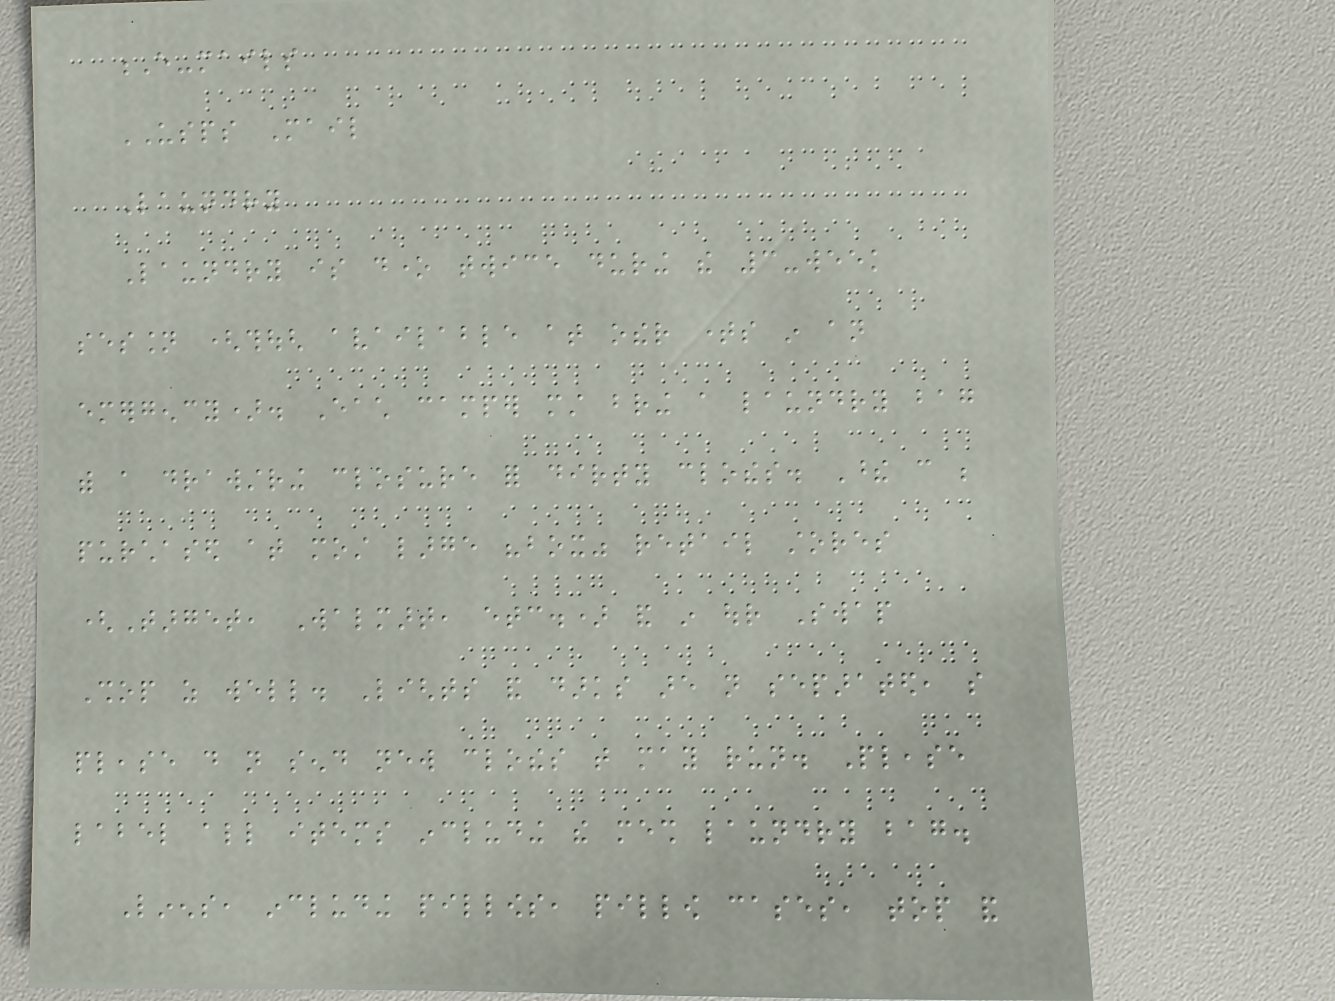E-mails
USPS Mail
Laundry
Laundry is done twice during the 3-week
session (though available at other times in an
emergency). Each camper must bring a laundry bag
with a drawstring closure for dirty clothes. These can be
purchased at most large "box" retail stores
(Target, Walmart, etc.) and in our Swap
Shop as well. Lights and darks are not separated, so
please do not send new clothes that may run. Please
label all items including the mesh laundry bag.
Linens, including pillows, pillow cases, top and
